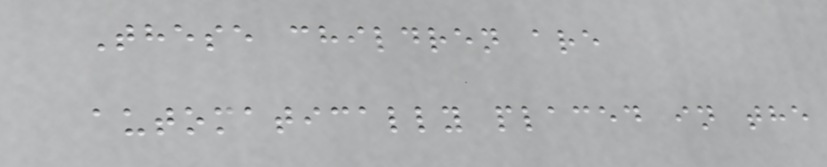These children are
automatically placed in the
